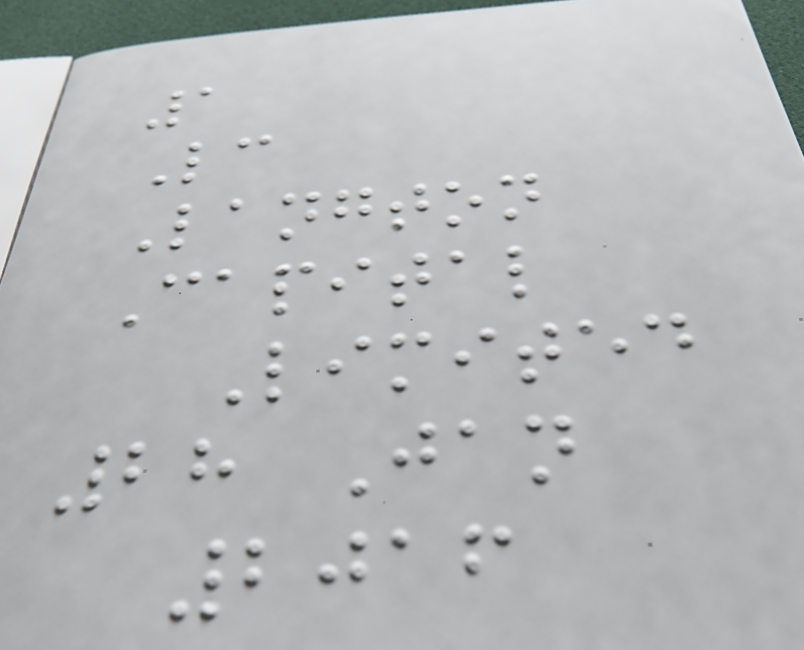1
Lc
Langton
Capital
Limited
28 Jan
2016
